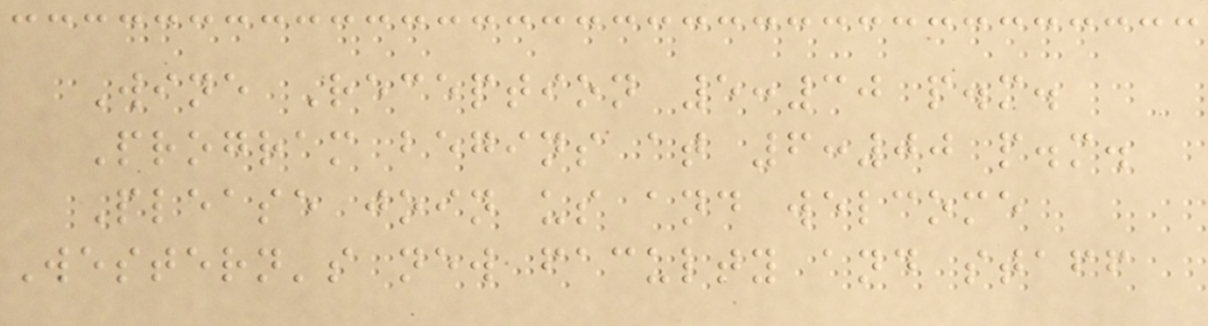Wine Reception 5:30 p.m.
Program begins at 6:00 p.m.
Please join us and welcome
Western's new faculty and staff
